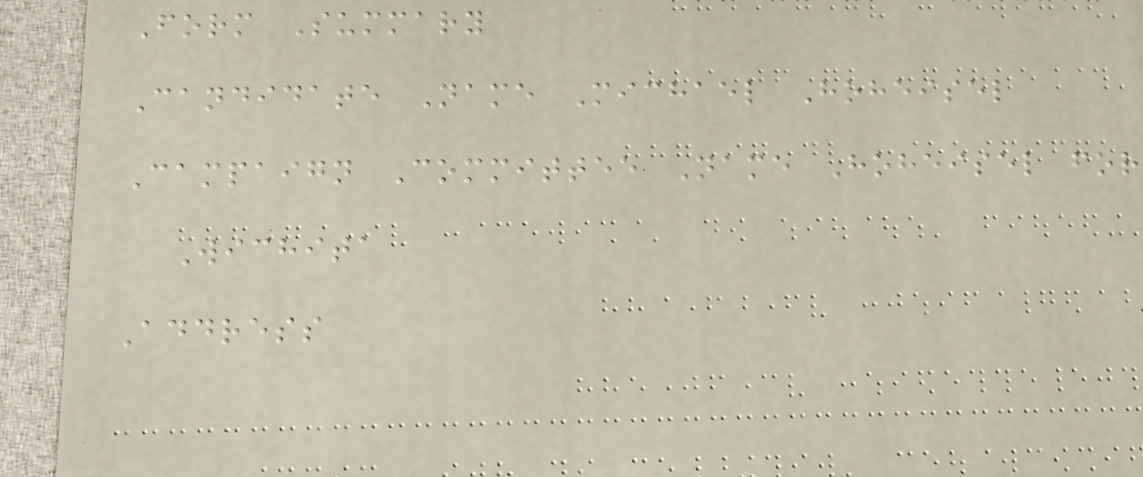Form Summary
Candidate Name Michael Hoheisel
Campaign Committee Name Hoheisel for
Wichita
Address
